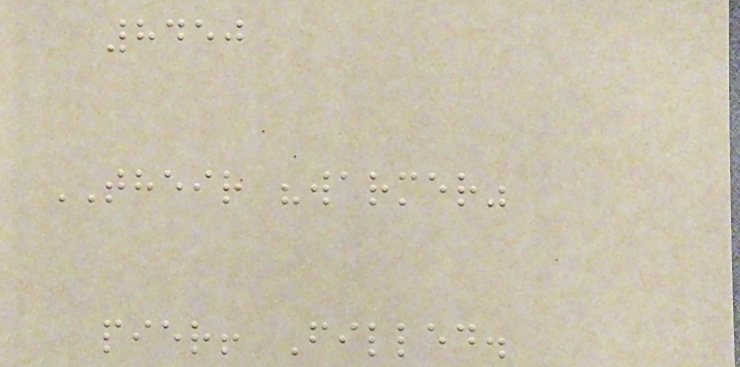8450
THEIR "warmer"
pier! Filled.
